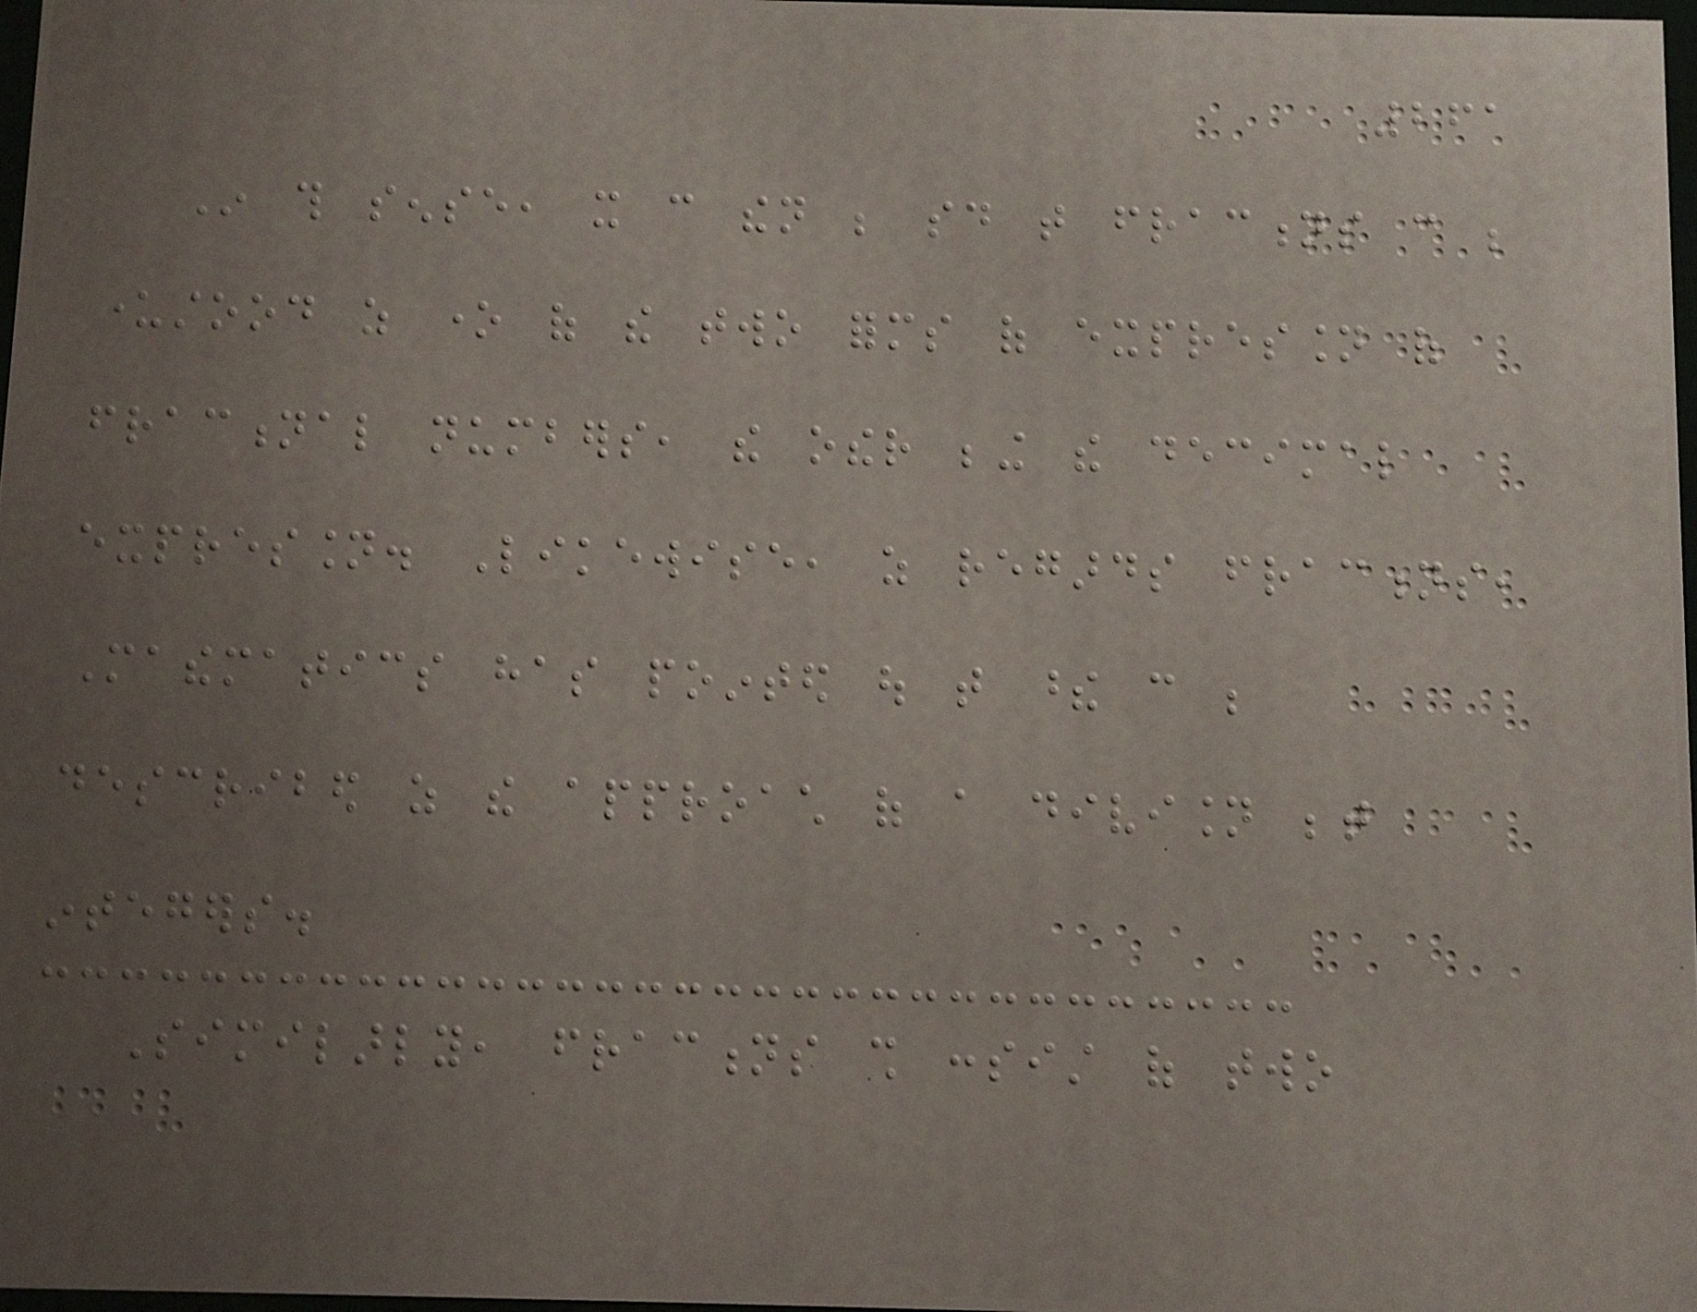261
In this sense, it can then be said that fractions can be
understood as one of the two forms of expression of
fractional numbers, the other being the decimal
expression. Likewise, as regards fractions,
Mathematics has pointed out that these can be
described as the approach of a division between
integers.
Similarly, fractions shall consist of two
